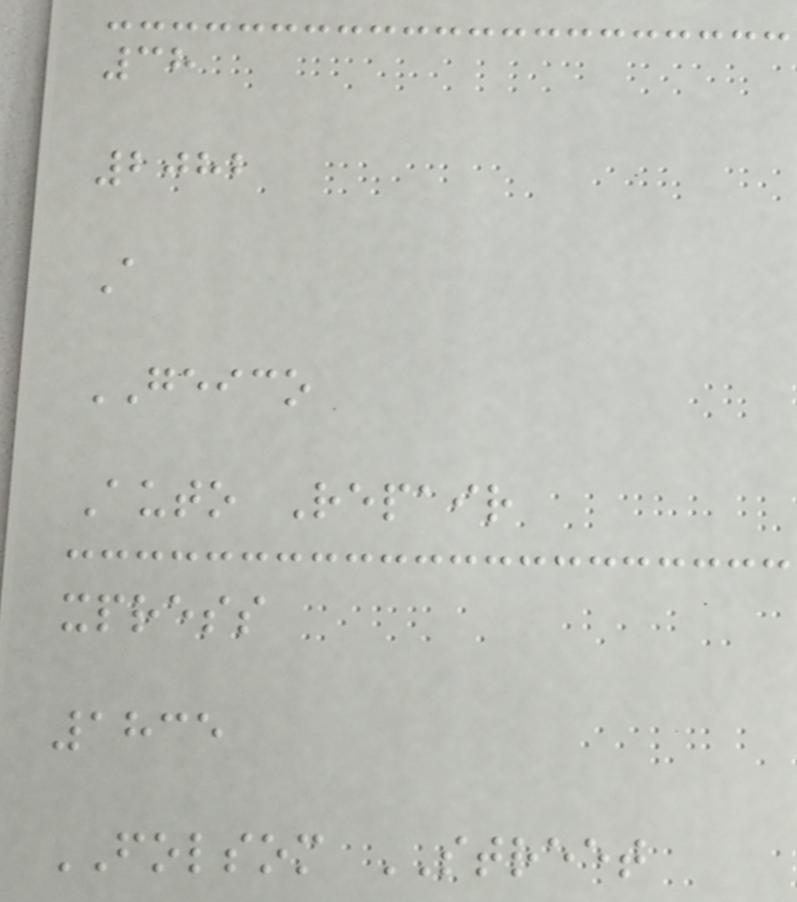38
2082
A
GEICO
Auto Repair
xpress
1835
FOLSOM STREET
